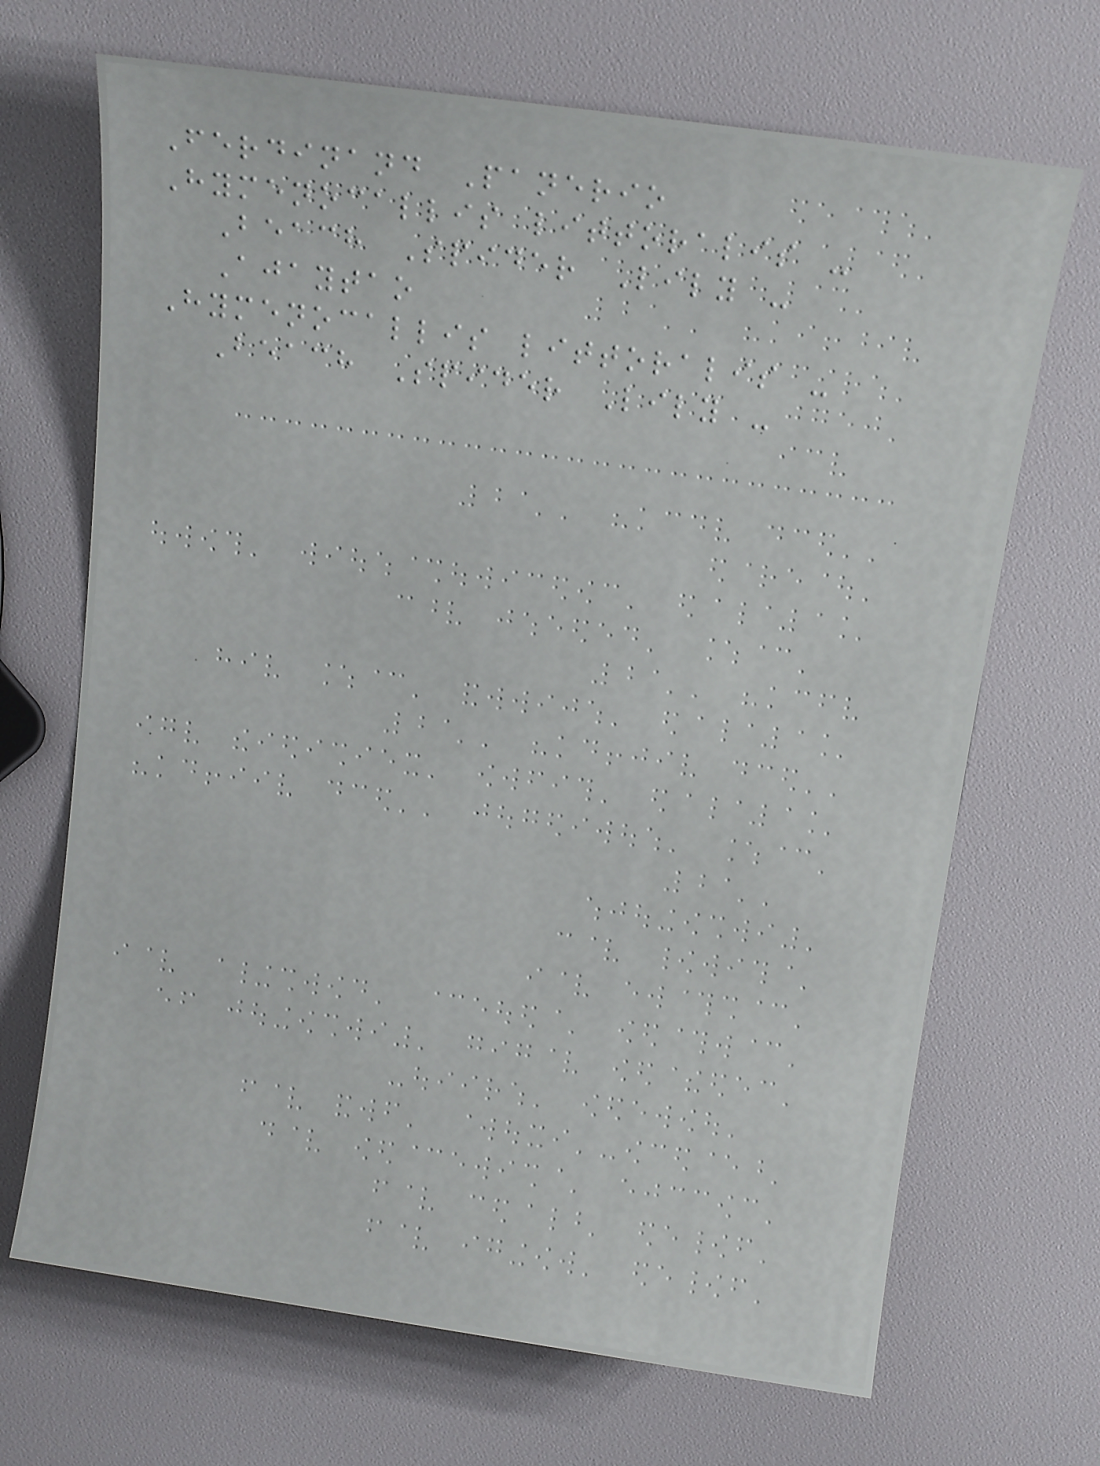Ferdinand Panerio
Hymenocallis littoralis -
Beach Spider Lily -
Ajaytao
Hymenocallis littoralis -
Beach Spider Lily -
